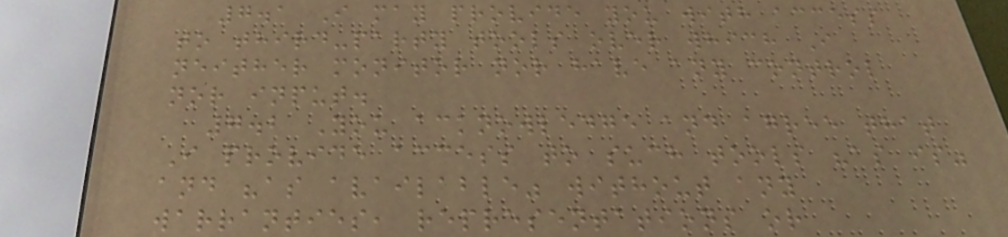7.1 I may provide you with access
to third-party tools over which I
neither monitor nor have any control
nor input.
7.2 You acknowledge and agree that
I provide access to such tools "as is"
and "as available" without any
warranties, representations or
